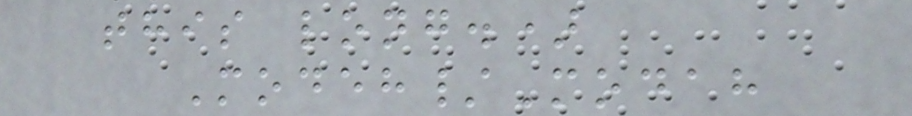this long.)
Modeh/Modah
